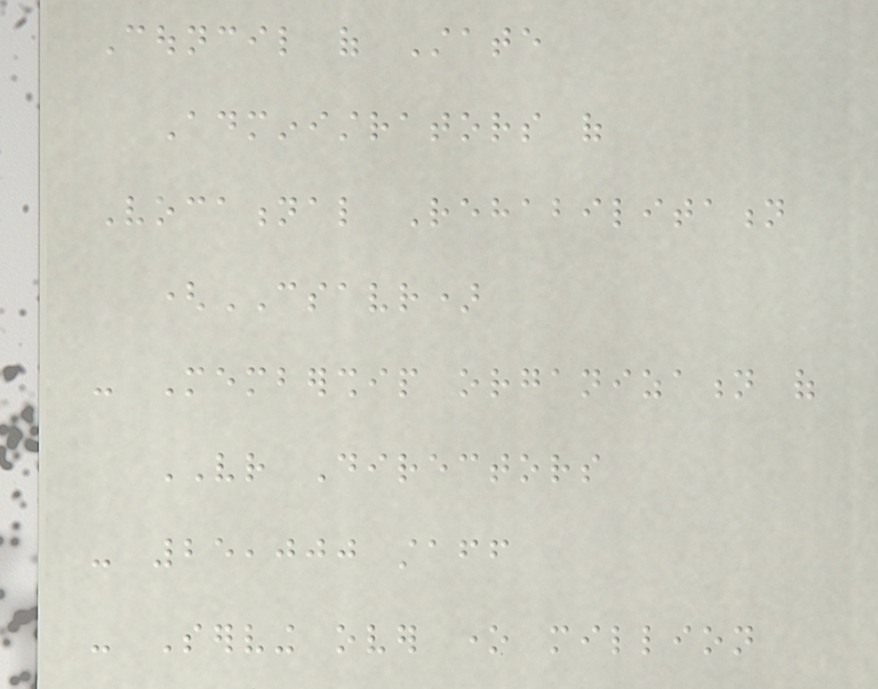Council of State
Administrators of
Vocational Rehabilitation
(CSAVR)
- Membership organization of
VR Directors
- 25,000 staff
- Serving over one million
